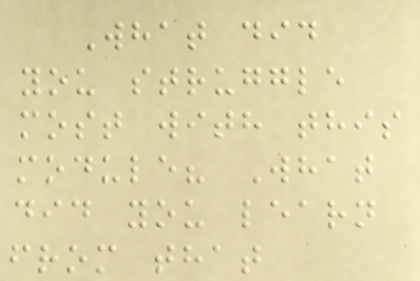What did
you struggle
most with this
module? What
did you learn
from that
